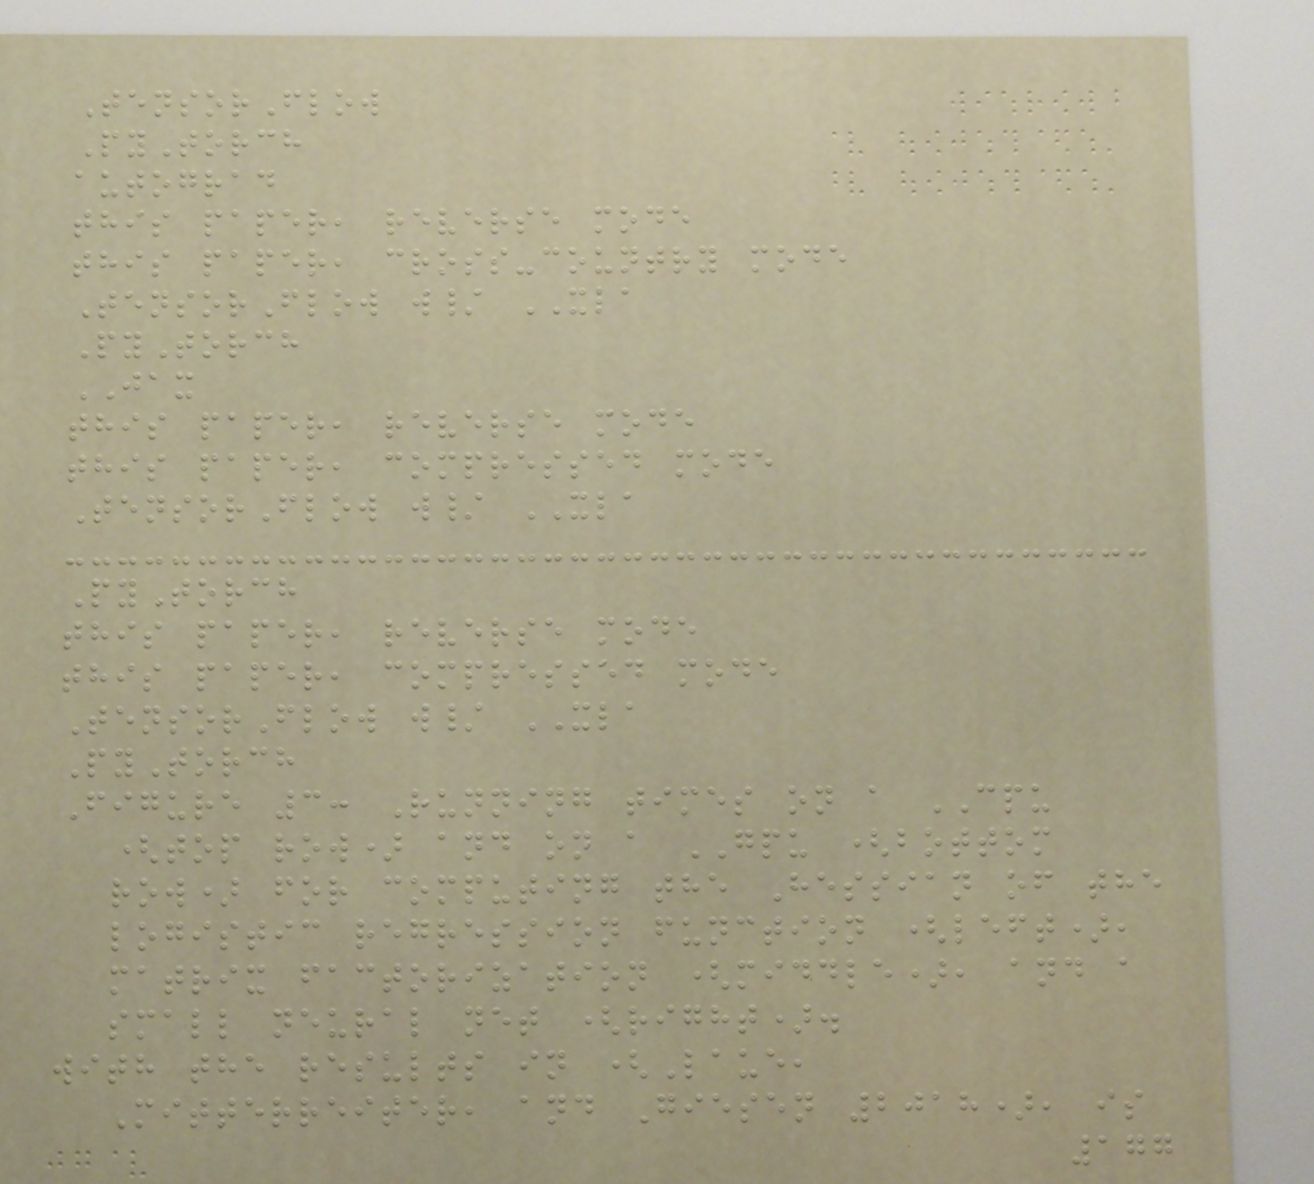TensorFlow
PyTorch
autograd
this paper, reverse mode
this paper, cross-country mode
TensorFlow w/ XLA
PyTorch
JAX
this paper, reverse mode
this paper, compressed mode
TensorFlow w/ XLA
PyTorch
this paper, reverse mode
this paper, compressed mode
TensorFlow w/ XLA
PyTorch
Figure 3: Running times on a CPU
(top row) and on a GPU (bottom
row) for computing the Hessian of the
logistic regression function (left),
matrix factorization (middle), and a
small neural net (right).
with the results in (Laue,
Mitterreiter, and Giesen 2018), is
177
